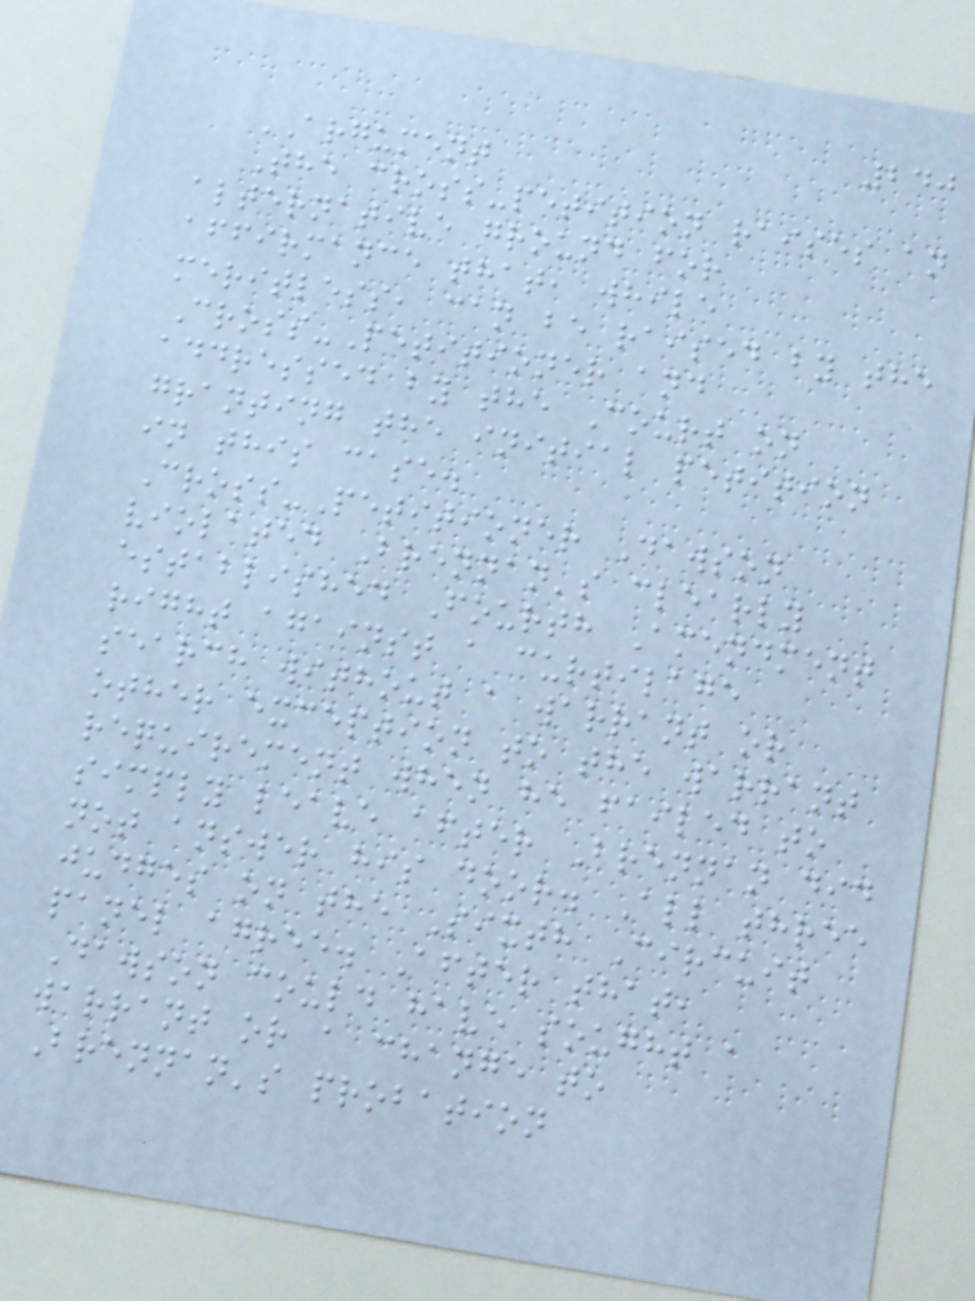240
ARGUMENT
The cross-petition raises an
alternative ground for
affirmance that, while
meritless, can be raised by the
Cross-Petitioner and
addressed by the Court on
granting the initial petition
in this case.
Cross-Petitioner Dawson
violated Brennan's clearly
established Fourth Amendment
right against a curtilage
search without a warrant or
other exception to the warrant
requirement when he failed to
simply leave after Brennan did
not answer his door. All three
judges on the Sixth Circuit
panel agree. After that,
Dawson could have sought a
warrant or a change to
Brennan's probation
